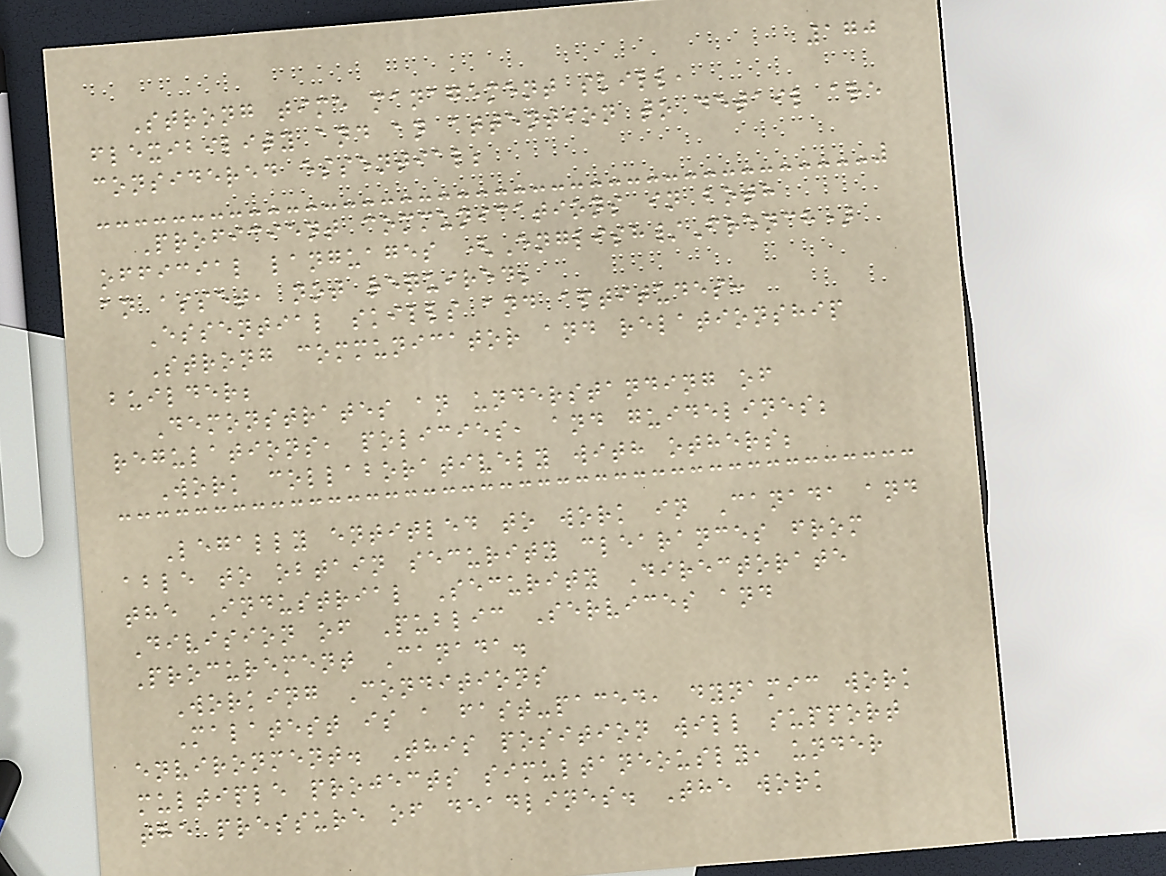170
Strong time management skill,
flexibility and an attention to detail are
considered essential;
Proficient communications in both
official languages (English/French)
an asset, not required;
Essential skills and aptitudes:
Strong communicator and relationship
builder;
Demonstrates an understanding of
regulations, policies, and guidelines;
Work collaboratively with others;
Legally entitled to work in Canada and
able to obtain security clearances from
the Industrial Security Directorate
Division of Public Services and
Procurement Canada.
Working Conditions
Malatest is a fast-paced, dynamic work
environment. This position will support
multiple projects simultaneously, under
the pressure of deadlines. The work
